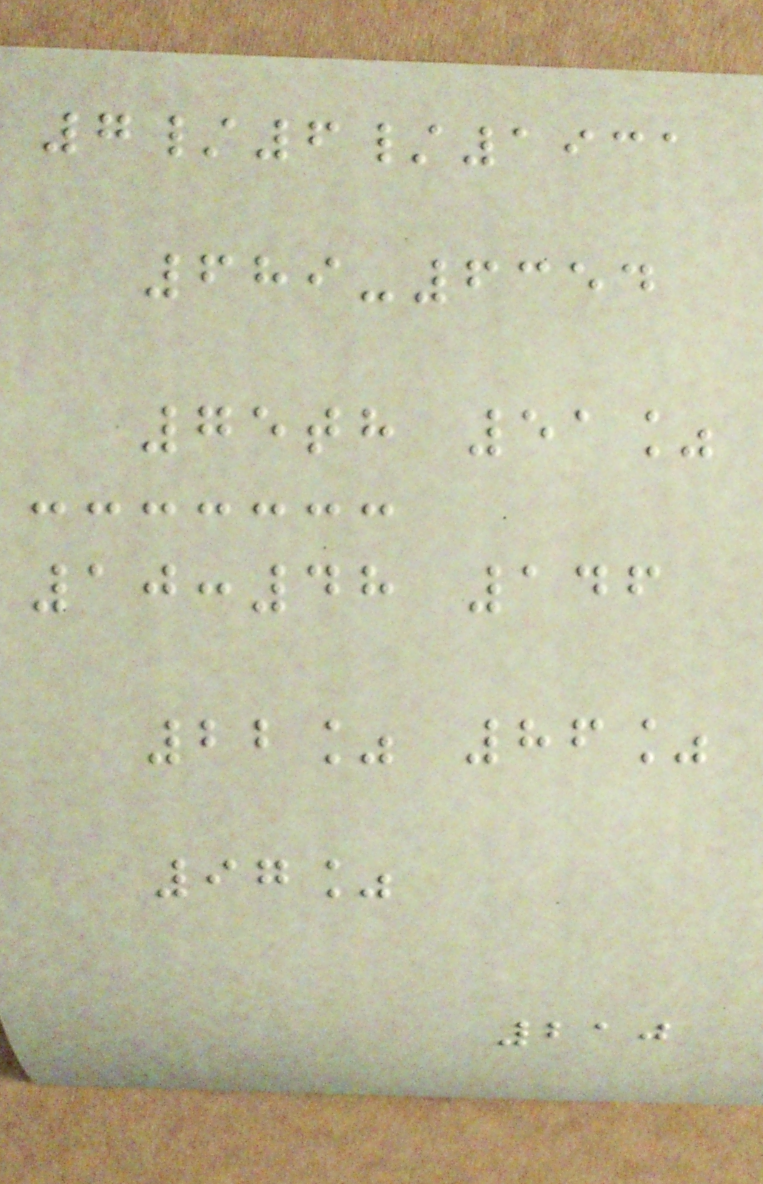7/6/1931
689-6354
75th 51%
10:48 146
22% 86%
97%
210
